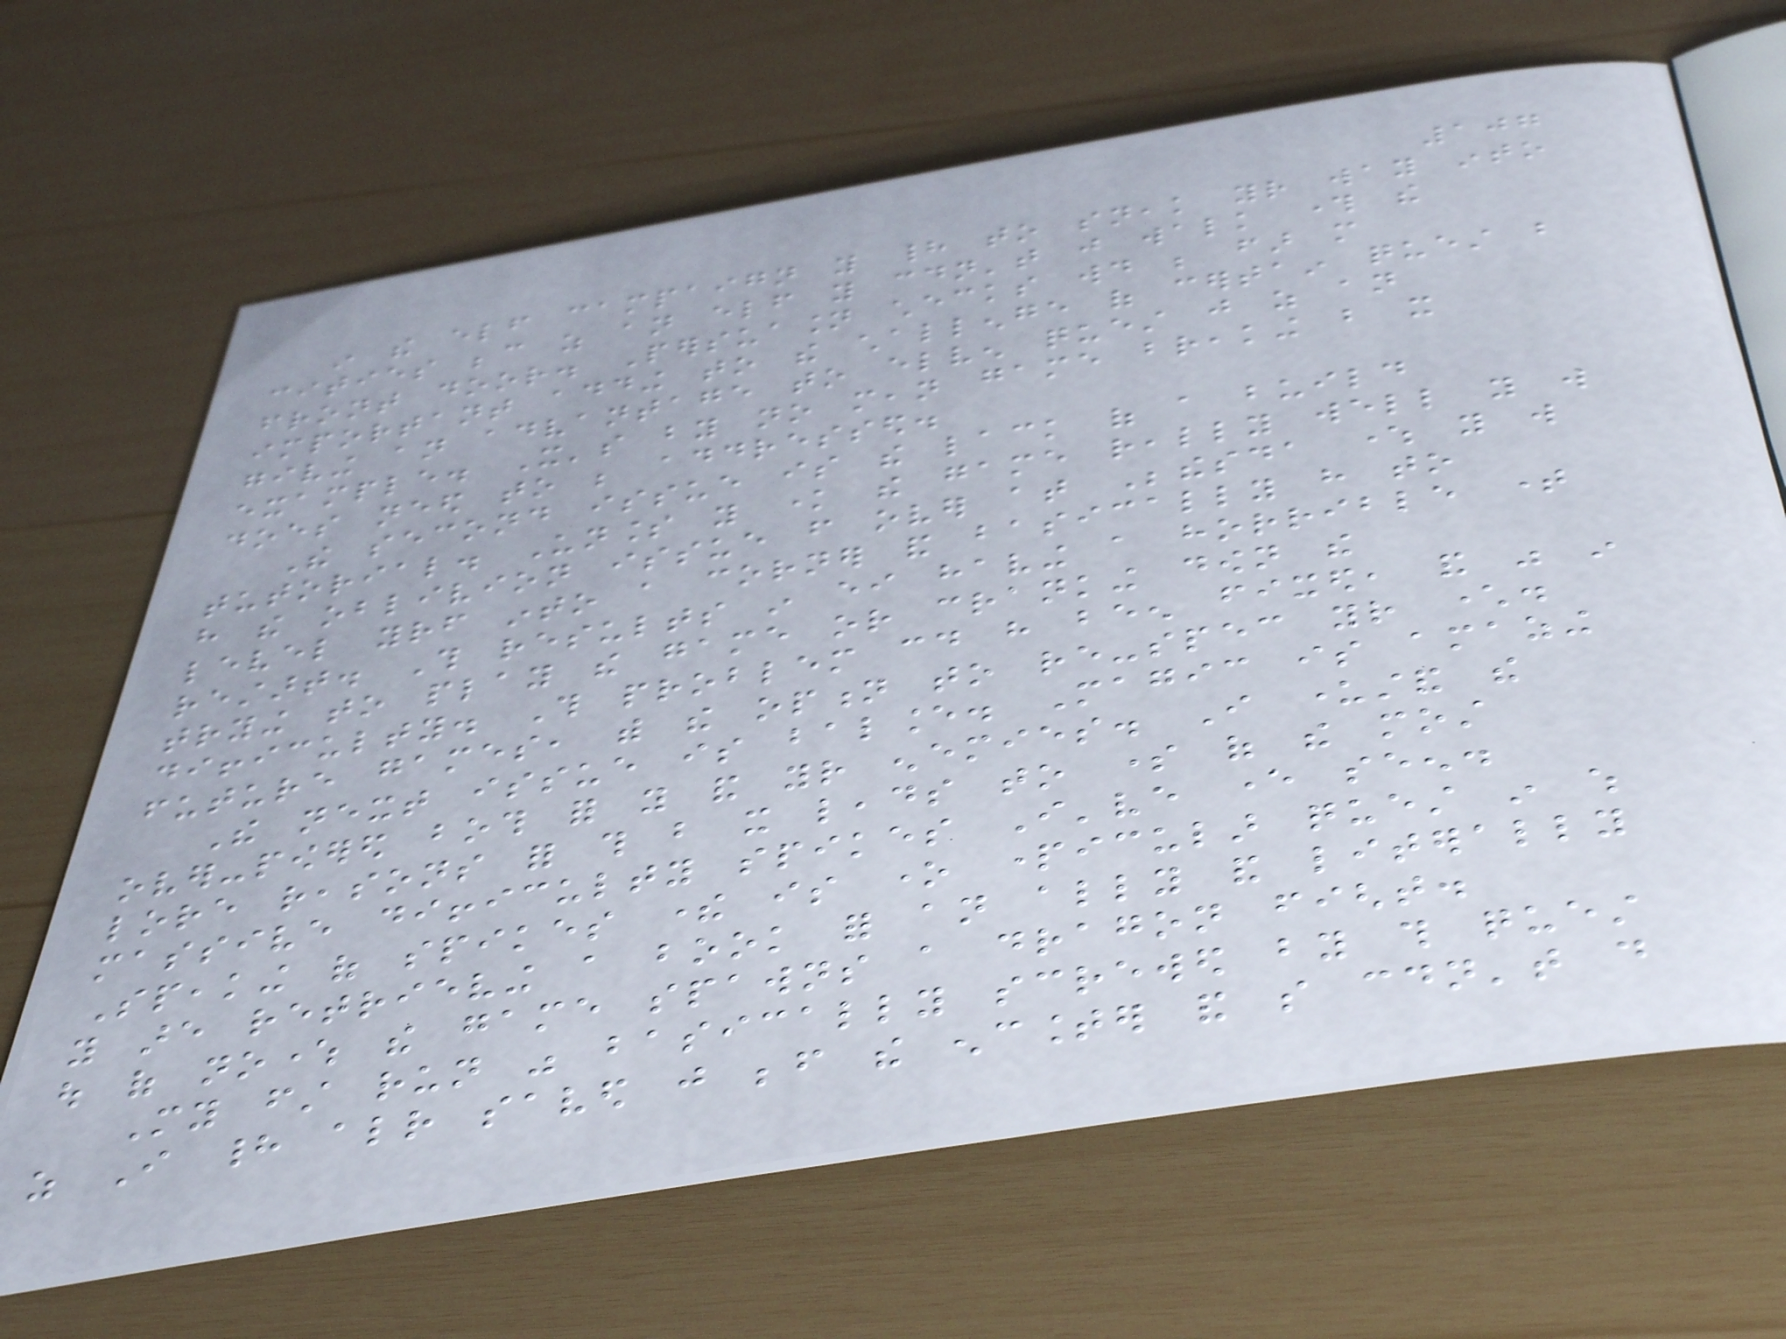107
in the elf campaign you had to sneak your way into
cities because as an elf you couldn't just walk through the
front door. Persuasion checks would be far more
important adding to the challenge of certain quest but
giving an advantage to elven quest just as an
example. It's by no mean game breaking but it
does need to be addressed.
The second issue is the lack of a build
tutorial. Unless you know the game really well you will
have the oblivion issue from over at Bethesda where you will
level yourself into a corner and basically have to
restart. This results in either having a horrible time
trying to play the game or cranking down the
difficulty. This problem could have been fixed, and was in
future games, with the option to re-spec your character.
The next issue is balance. Magic is amazing
over-powered both for you and your enemies. I understand the
lore reasons for this but it leads to some of the most
massive difficulty spikes I've ever seen.
Speaking of spikes there is one particular quest in which
you are retrieving a book for an ally and literally
out of nowhere the game spawns a dragon fight.
My first run was basically screwed by this quest
as I had already saved just before the encounter and so couldn't do
